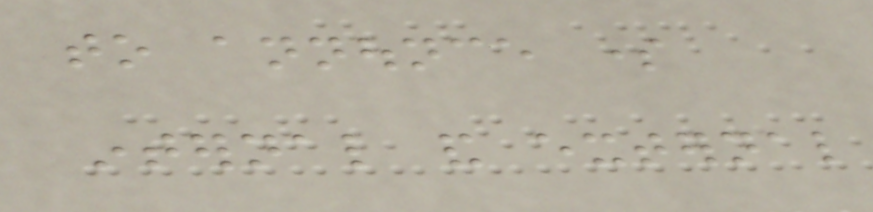to announce some
internal and external
